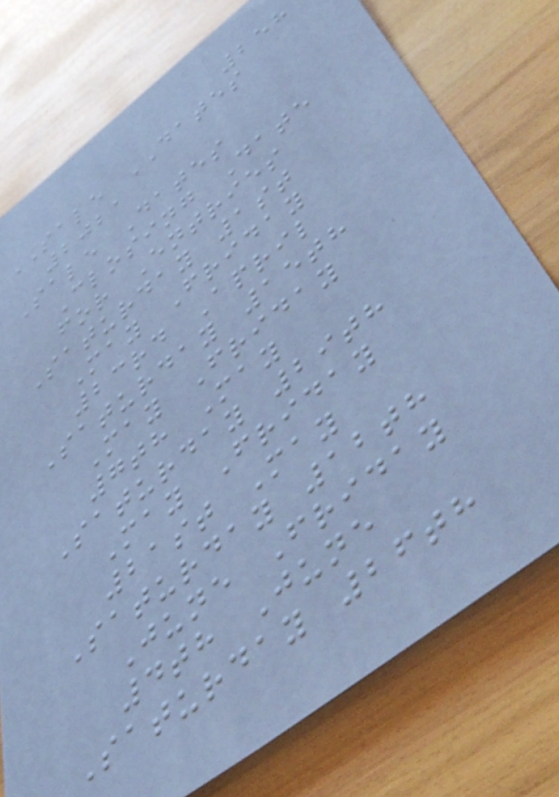258
SALE DATES
2021
Sale Dates
Closing Date
for Entries
Saturday 1st
May Friday
23rd April
Saturday 15th
May Friday
7th May
Saturday 29th
May Friday
21st May
Saturday 12th
June Friday
4th June
Saturday 26th
